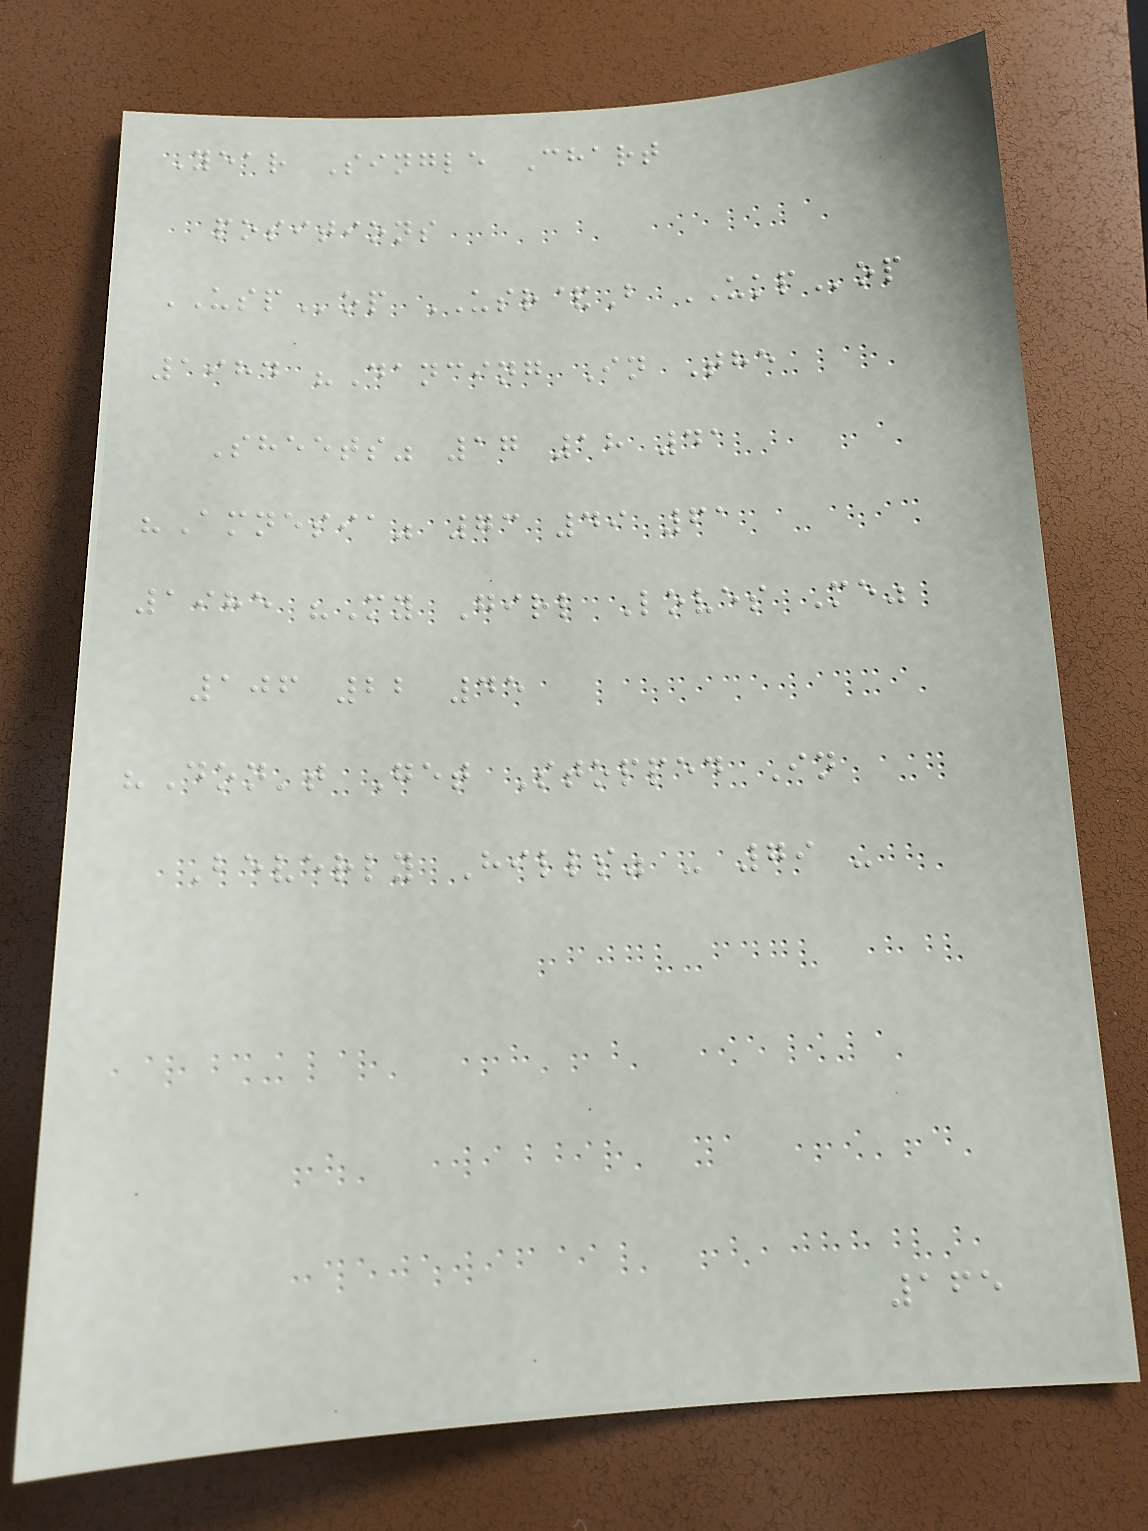Year Single Chart
positions
USPop USR&B UKPop
1984 "Dancing In The
Sheets" 17 18 41
"Amnesia" 73 49 61
1985 "My Girl Loves Me"
106 22 45
"Don't Get Stopped In
Beverly Hills" - 79 -
165
